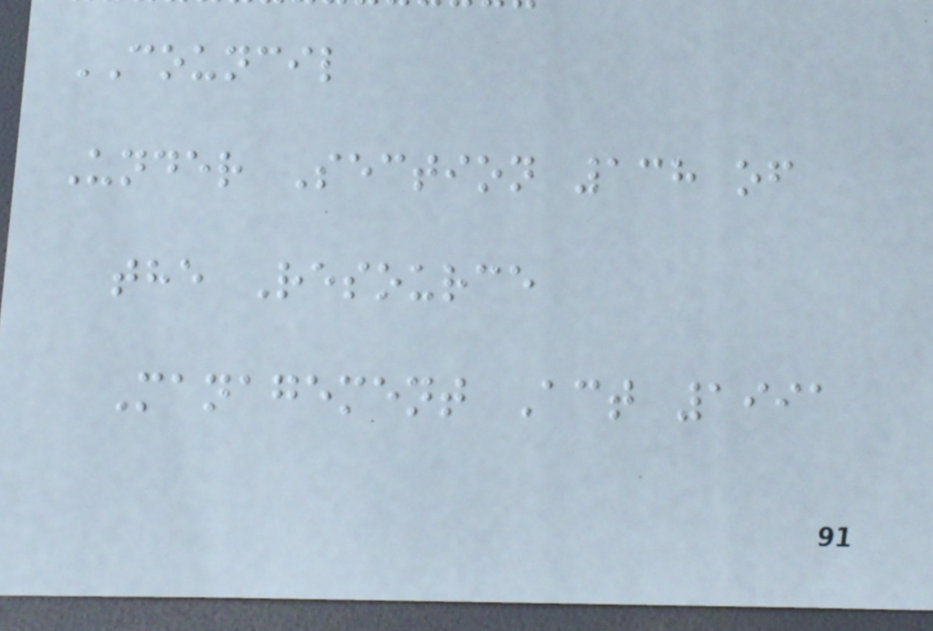COUNCIL
Under Section 138 of
the Resource
Management Act 1991
